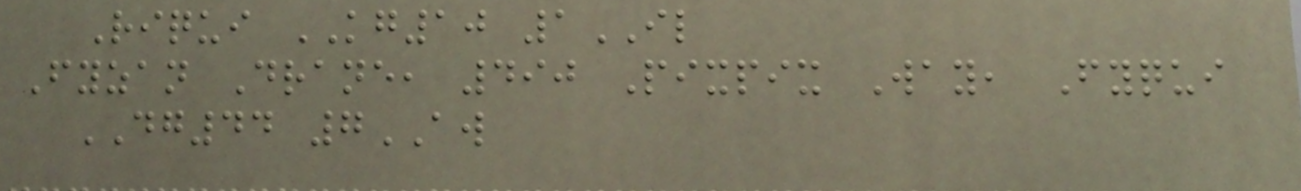Riqui KG10 1IL
Fyzan Drane, 490 Pixpix Way, Fyqui
DG44 7AW
